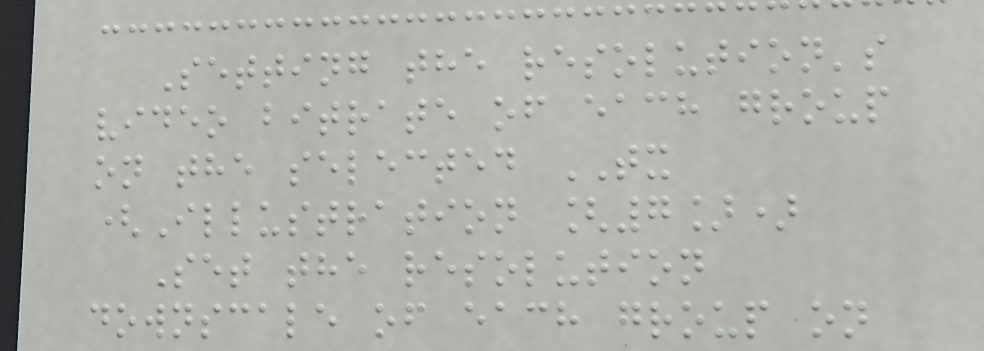Setting the resolution's
video bitrate of each group
on the selected TX
(Illustration [7])
Set the resolution
downscale of each group on
